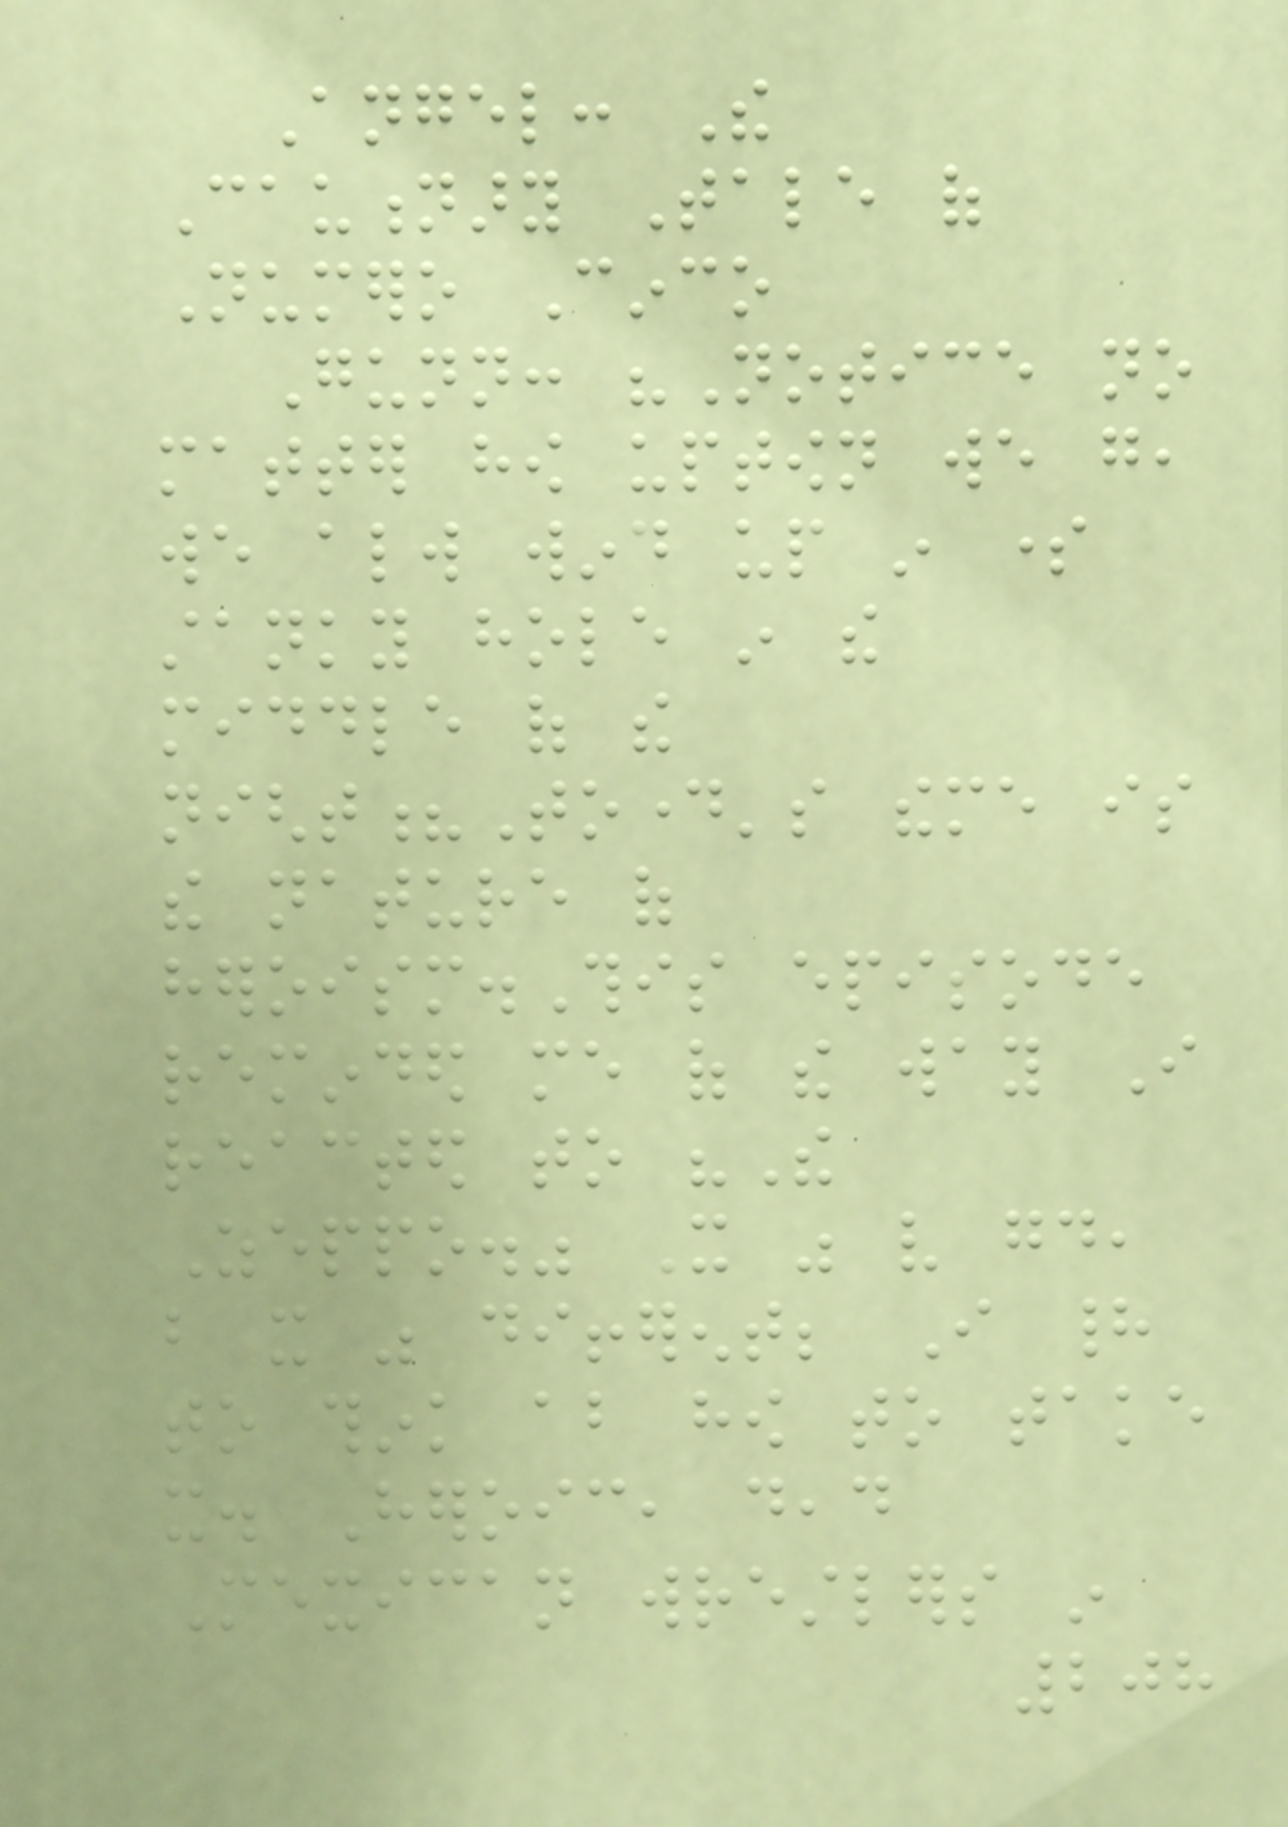Angel: The
Cautionary Tale of
Numero Cinco
Gunn: "Notice no
matter how uptown we go,
we always wind up in some
stanky hole in the
middle of the
night?Today's theme is
the nature of
heroism.This episode
reminded me of the way I
reacted to "The
Zeppo." It was very good,
but it was different; I had
to think about how to take
it. Heroic, dead
Mexican wrestlers in
208
